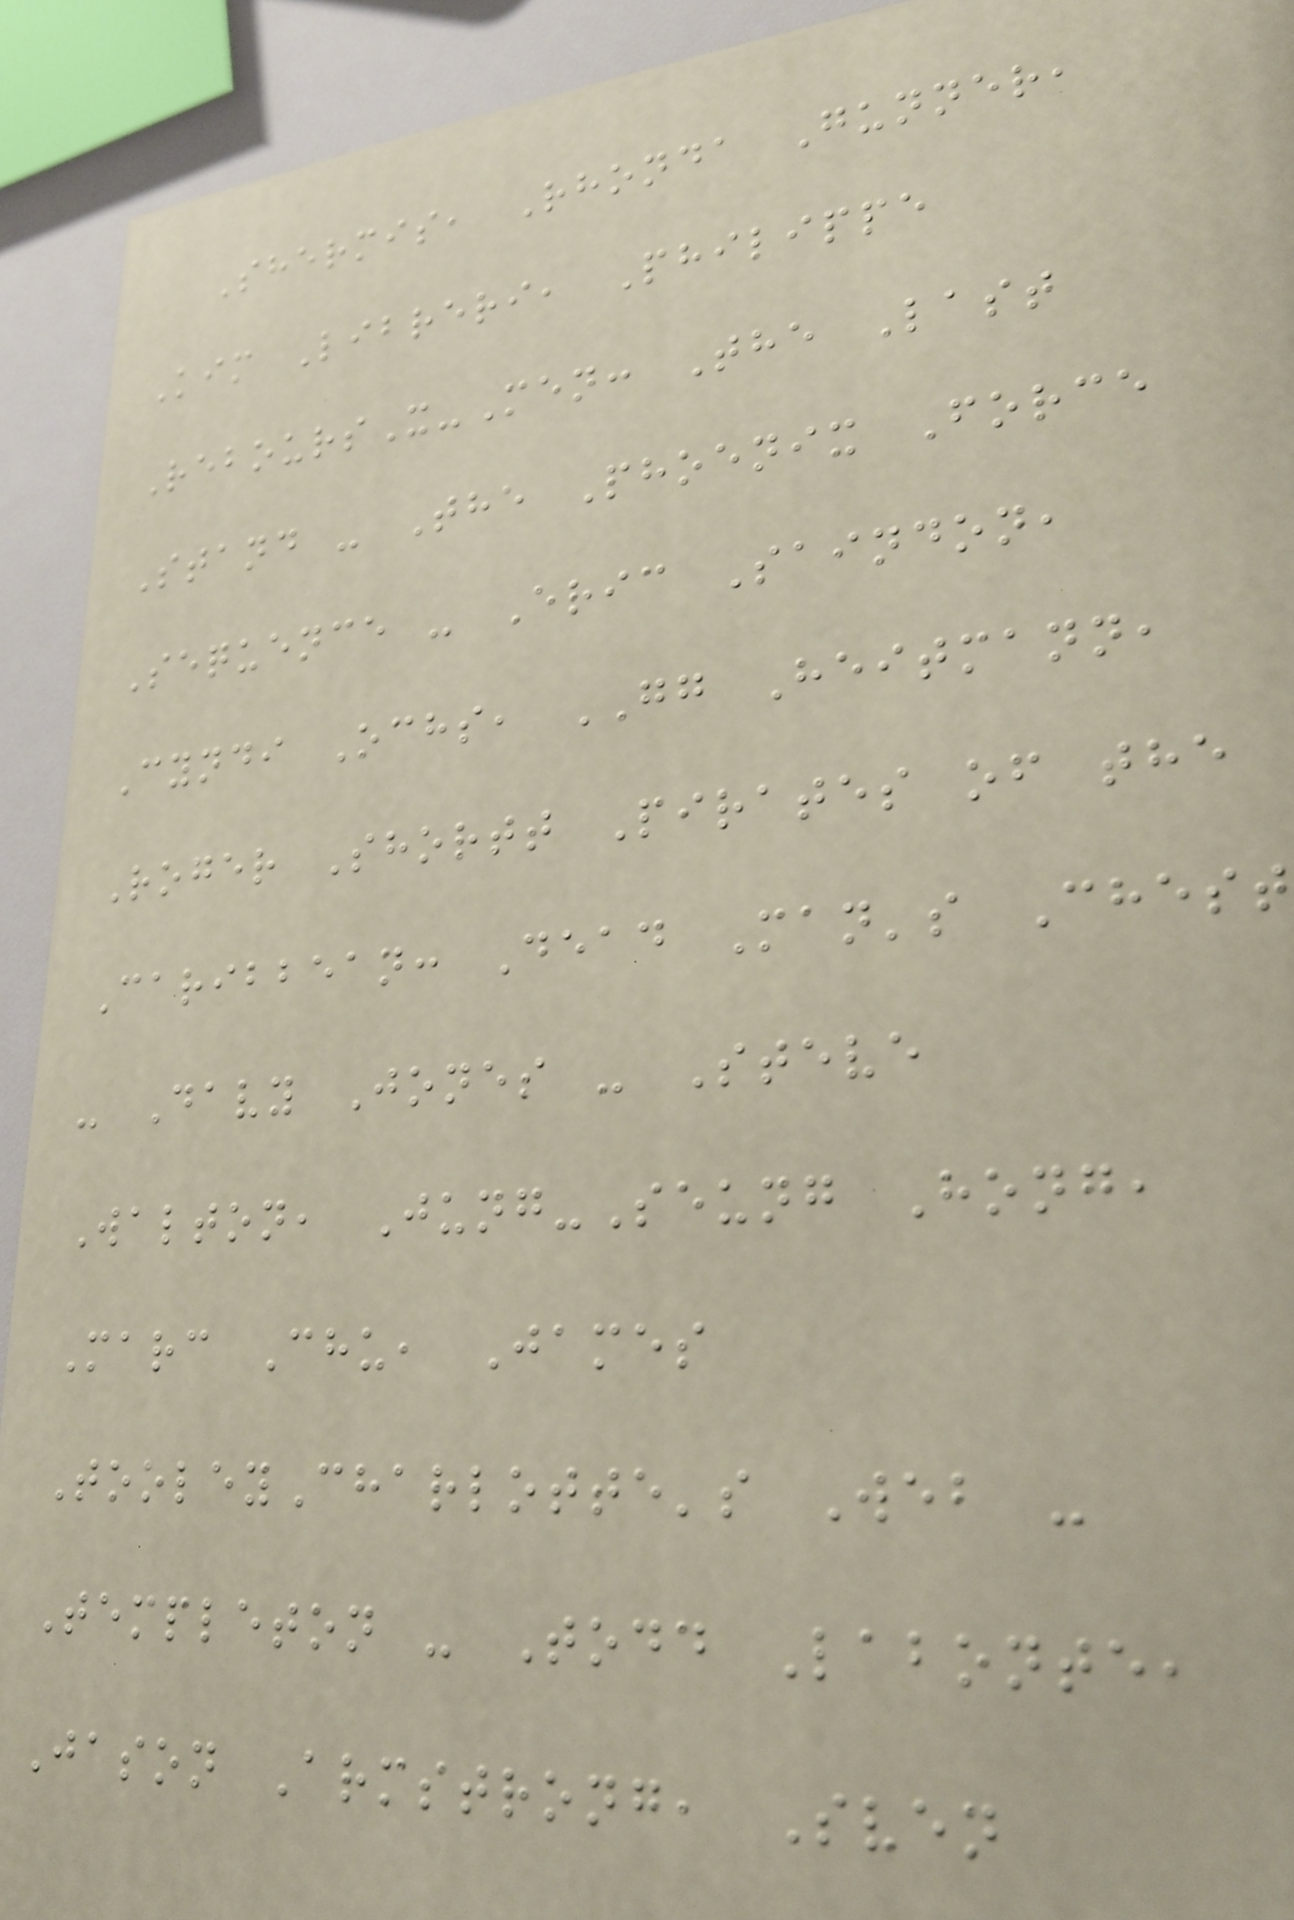Shermis, Rhonda Gunner,
Kim Libreri, Philippe
ReboursX-Men: The Last
Stand - The Phoenix Force
Sequence - Eric Saindon,
Cyndi Ochs, GG Heitmann,
Roger Shortt Pirates of the
Caribbean: Dead Man's Chest
- Davy Jones - Steve
Walton, Jung-Seung Hong,
Marc Chu, James
TooleyCharlotte's Web -
Templeton - Todd Labonte,
Jason Armstrong, Sven
